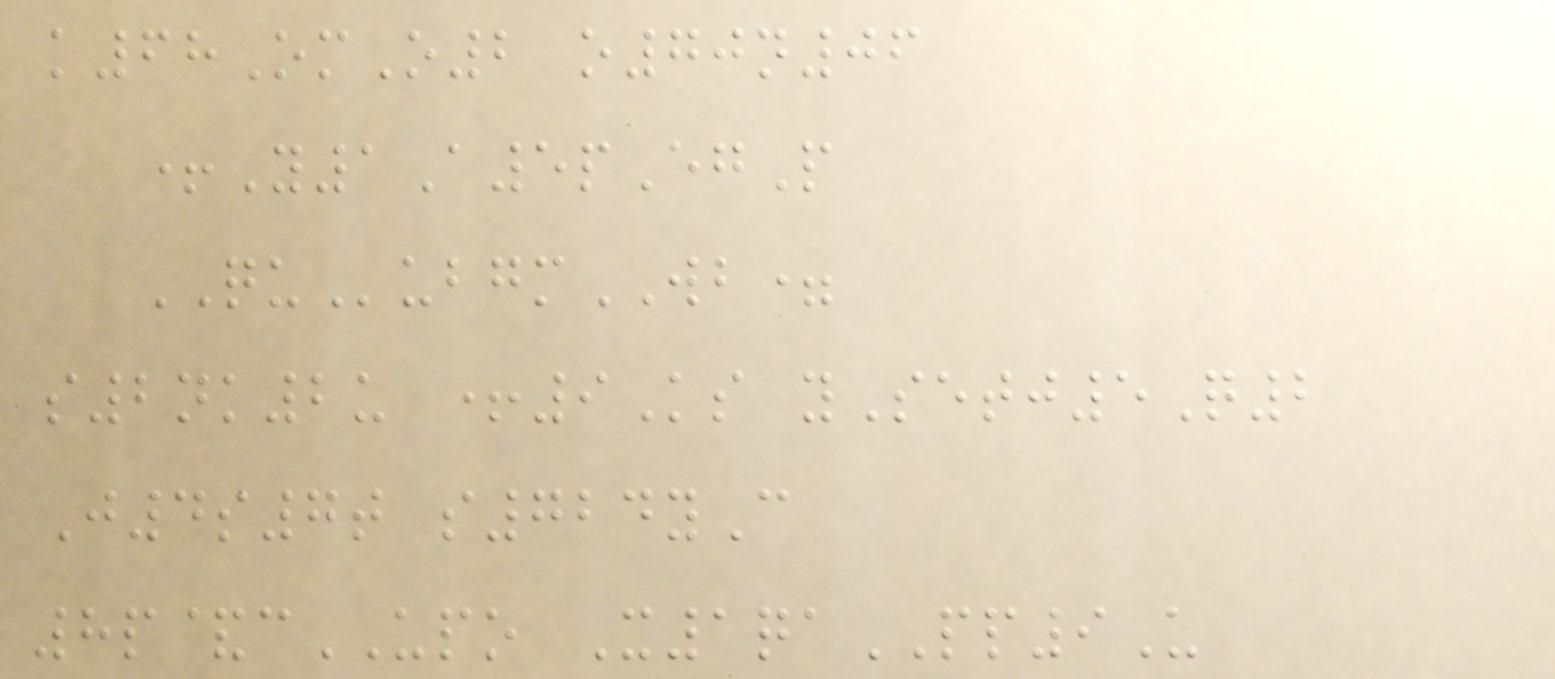k68OmO2 o70n06
+Y1A5pEgP
QUubgmWB=
s2nk2u +9Ks ySetj5Q2
J4s7t s724yC
8p&cUPO X1qaPP9U
